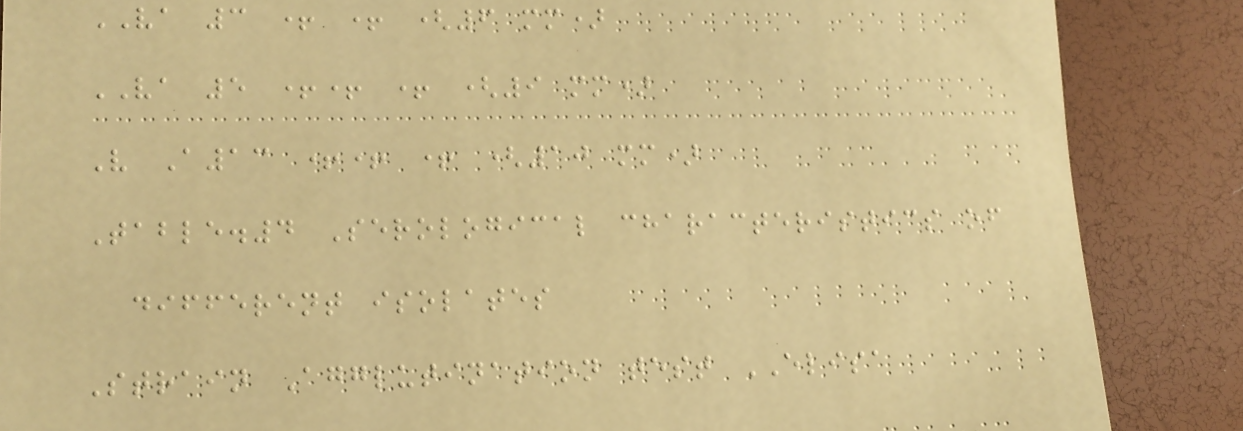VA 3 + + (6 mm)
VA 5 ++ + (9 mm)
V A13 ++ + (10 mm)
Table.4 Serological characteristics of
different isolates
Strain Agglutination test ELISA
